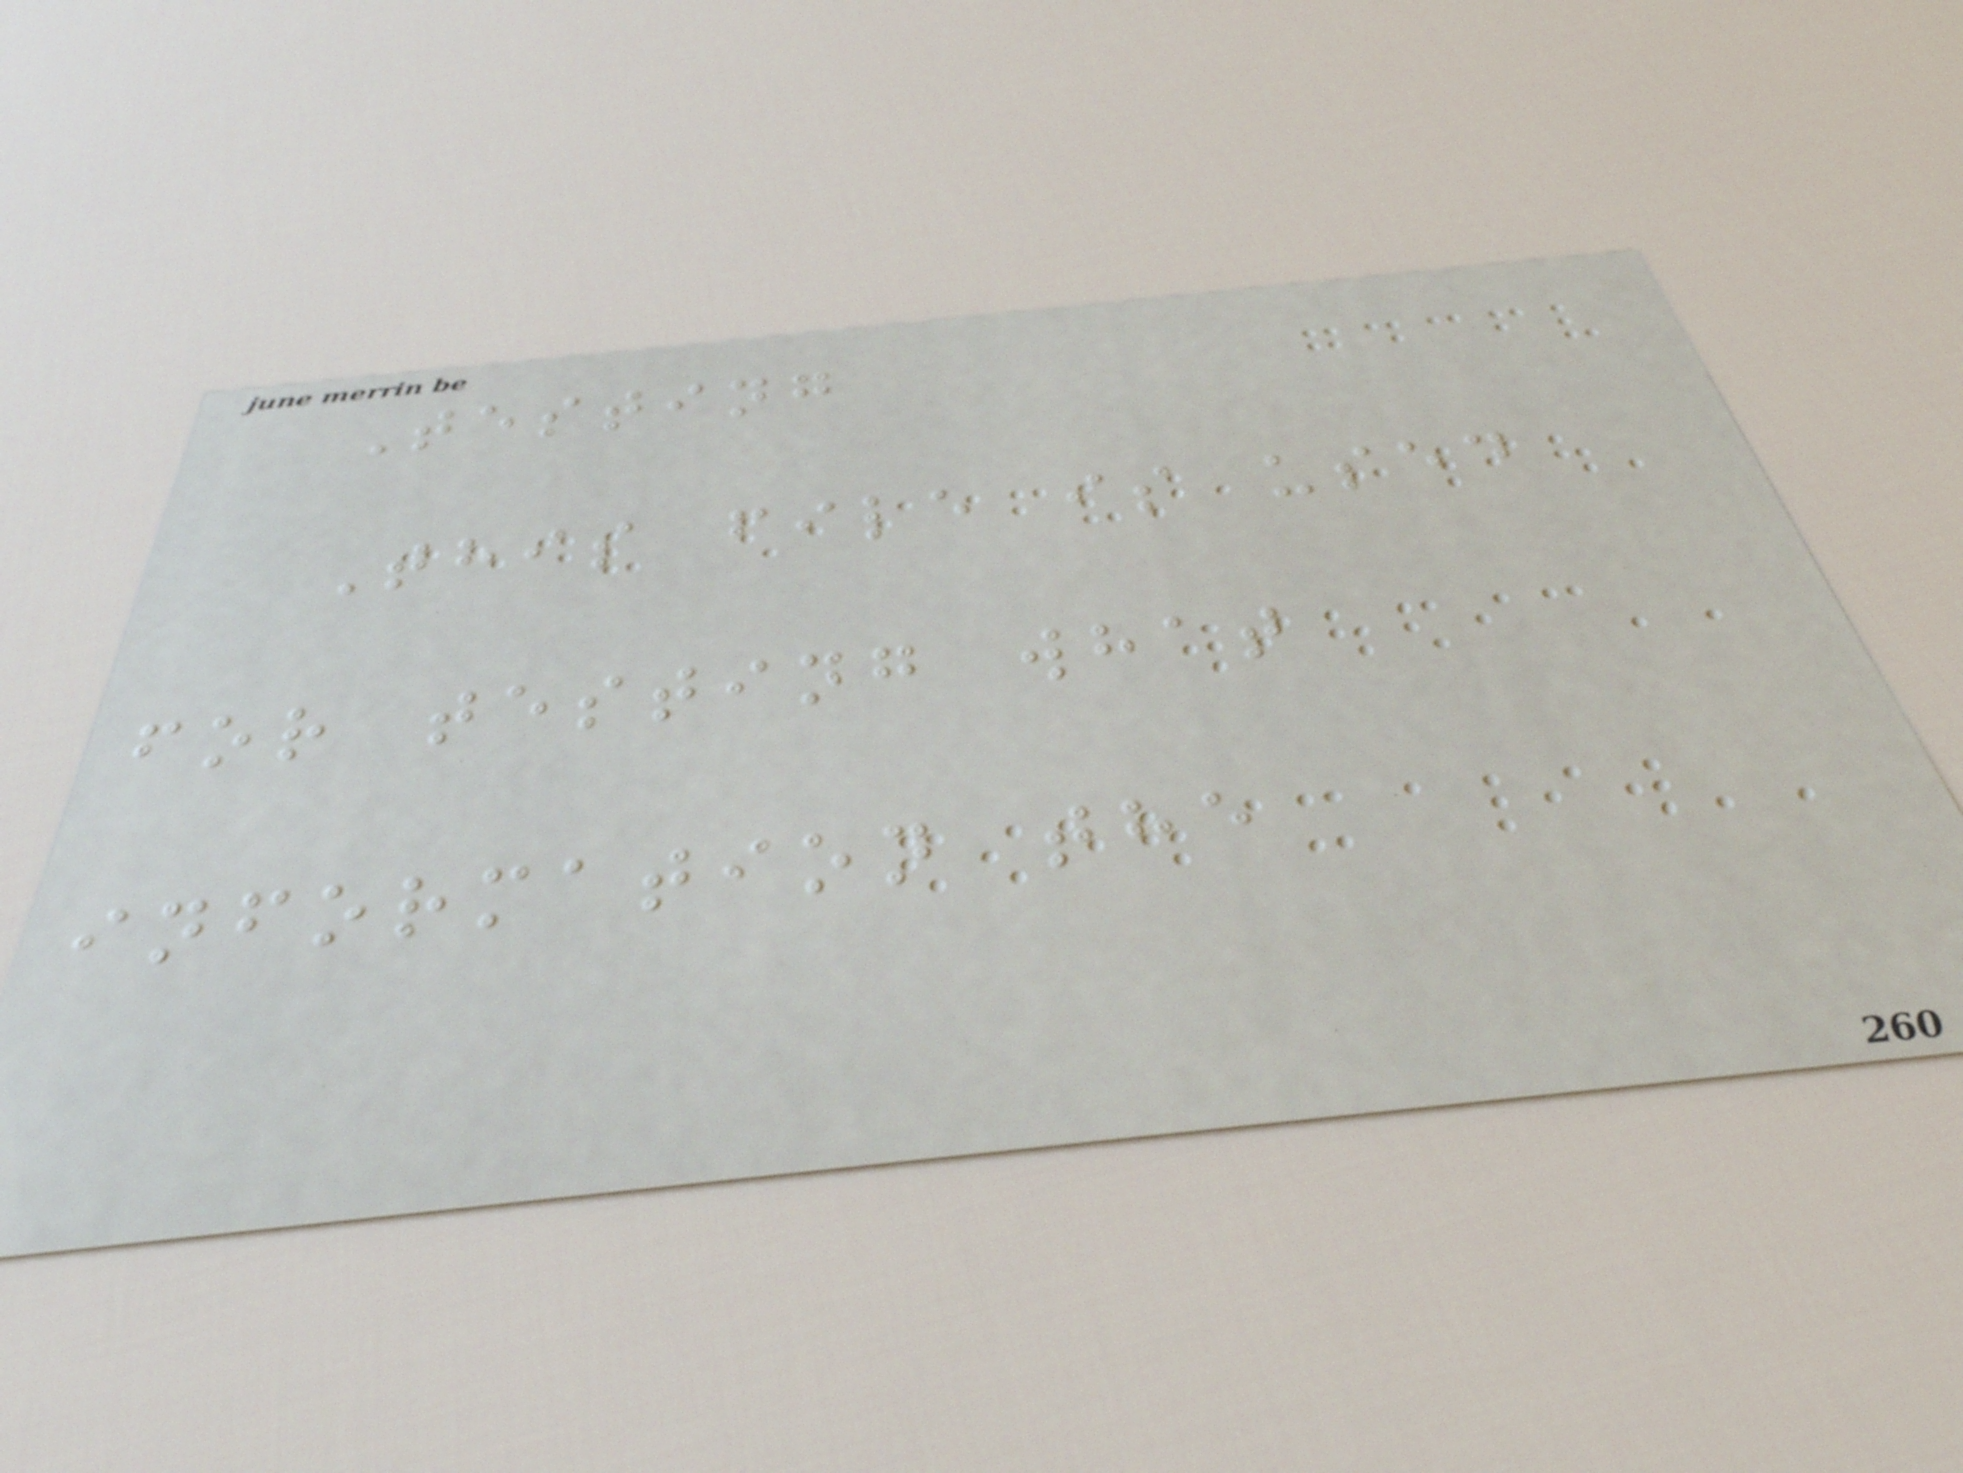Testing
This file is used
for testing what
information the
